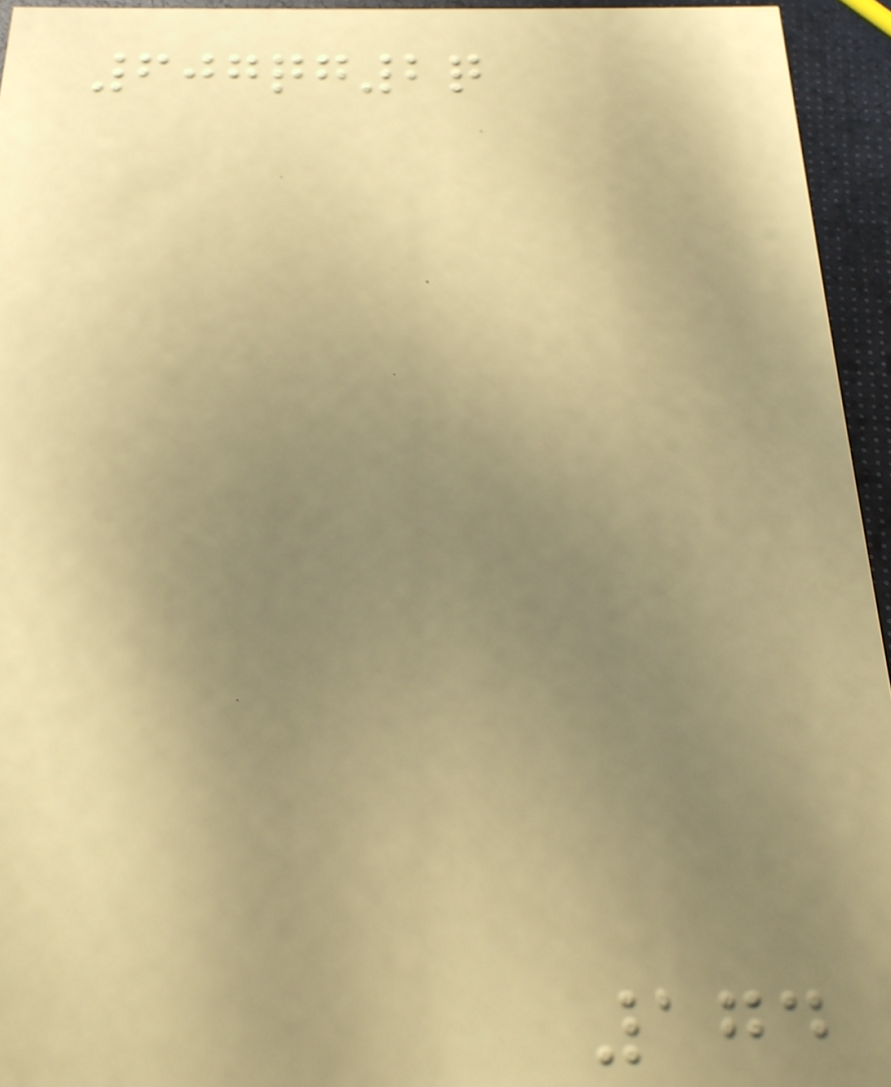607qg2q
174
